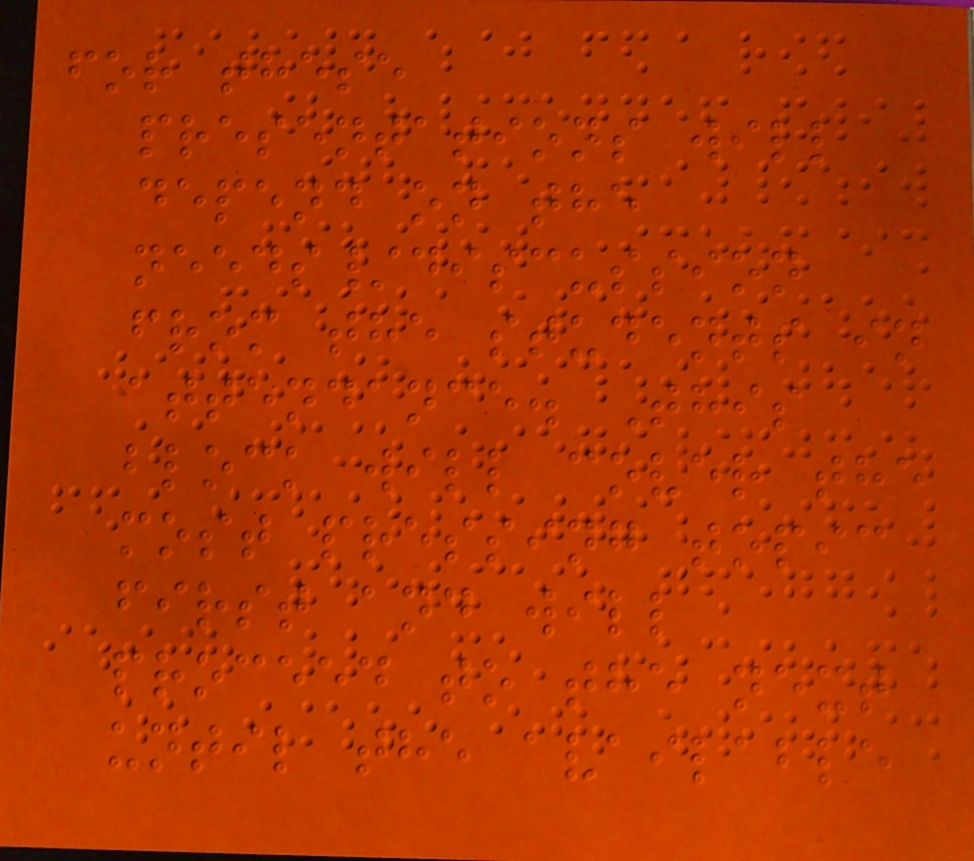for these
presentations will
depend on the
needs/discussion
from the students in
attendance. This
block will cover the
most pressing topic
first and will
proceed to the next
until the available
